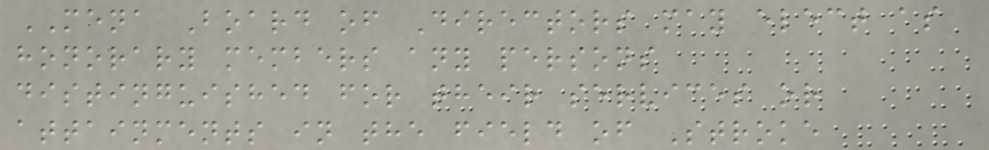MENA Board of Directors may elect as
honorary members any persons
distinguished for their services or
attainments in the field of Stroke
